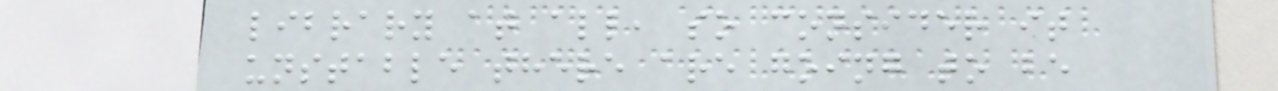library at all, so consider it
unstable there are going to be
